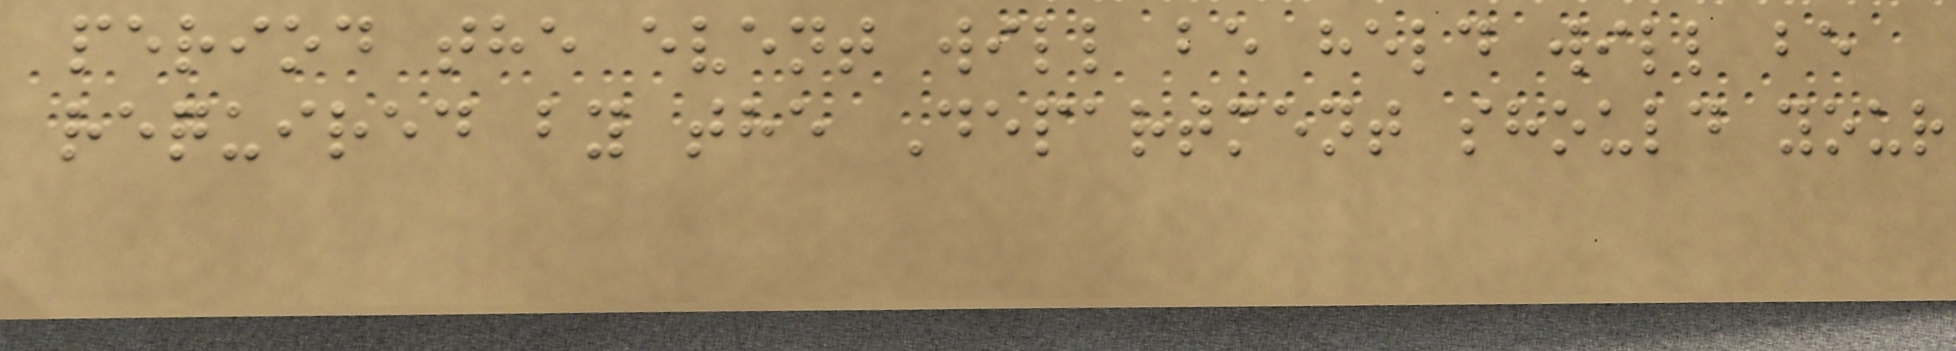period the event will be held will be
required by the Department should your
